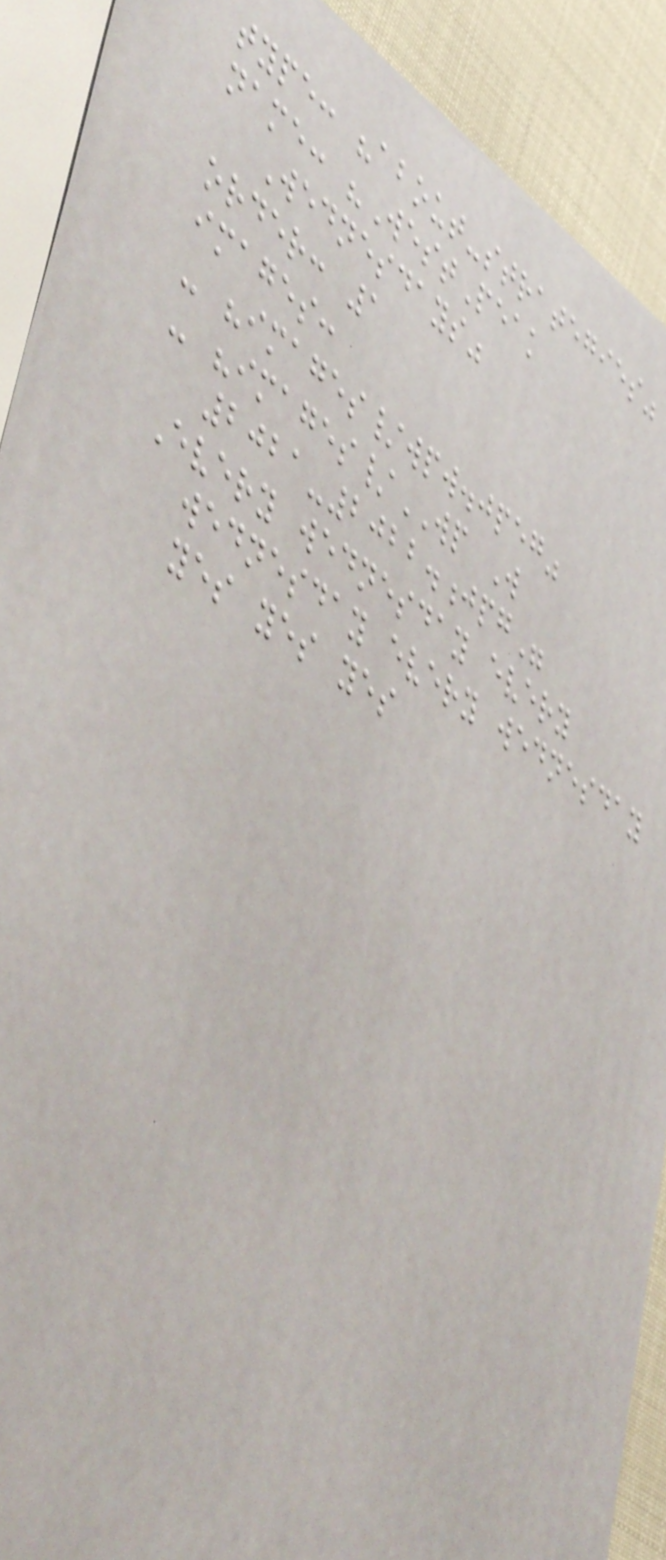type: "about-strategies"
name: "WestPeak
Wednesdays"
order: 1
images:
- "images/wpw.jpeg"
- "images/WP W
2021-2022.jpg"
Every wednesday every
wednesday every wednesday
yes yes yes
